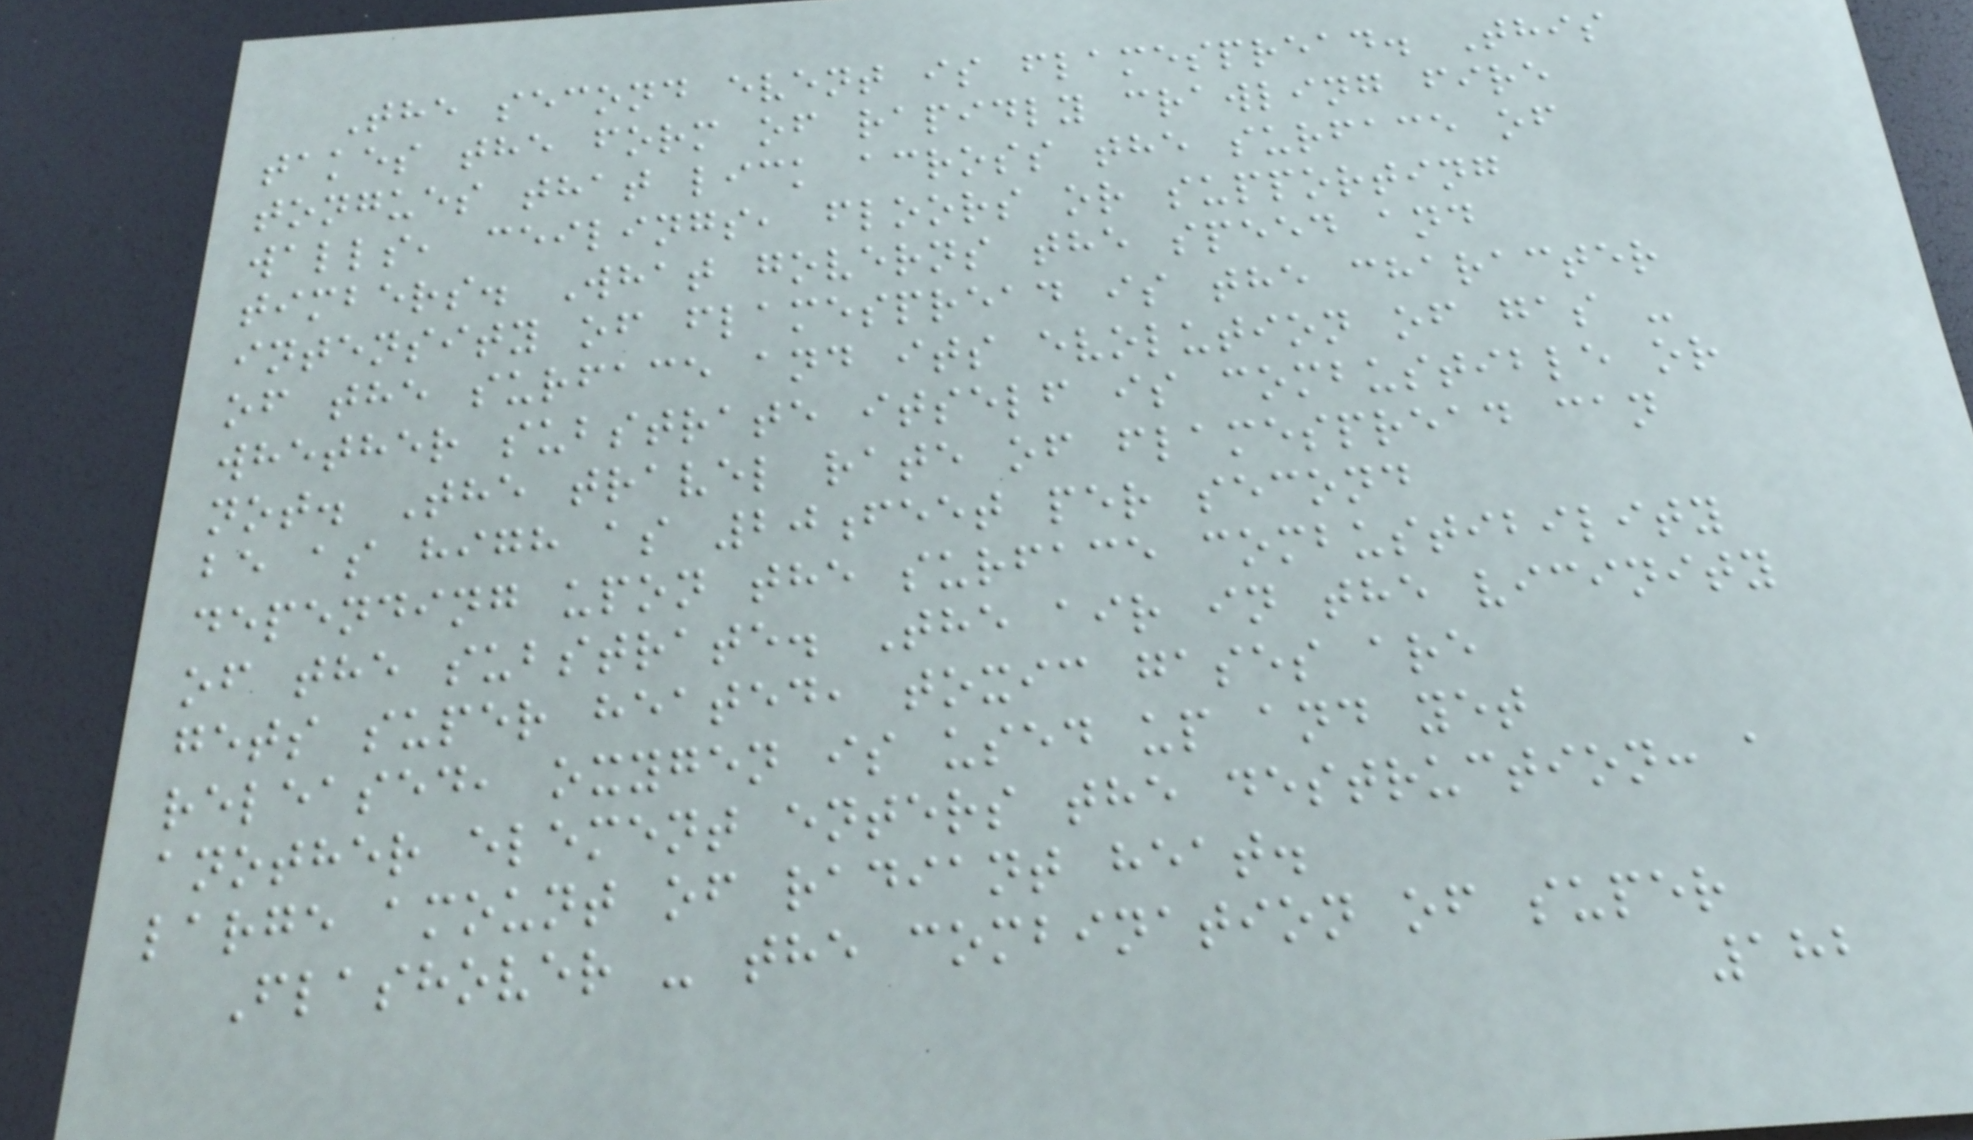The second event is flamespread. This
takes the form of rapidly crawling fire
tongues that lick across the surface of
walls, ceilings, floors or supporting
timbers. What governs the speed and
intensity of flamespread is the character
of the surface and its evolution of gas -
whether substrate itself is combustible or
not. The travel rate of flamespread can
be as high as 20feet per second
depending upon the surface combustibility
of the substrate. The air in the vicinity
gets super heated, toxic gases are
released, oxygen is used up and yet
another element enters the destruction: a
large amount of radiant heat.
Flashover - the combination of super
182
